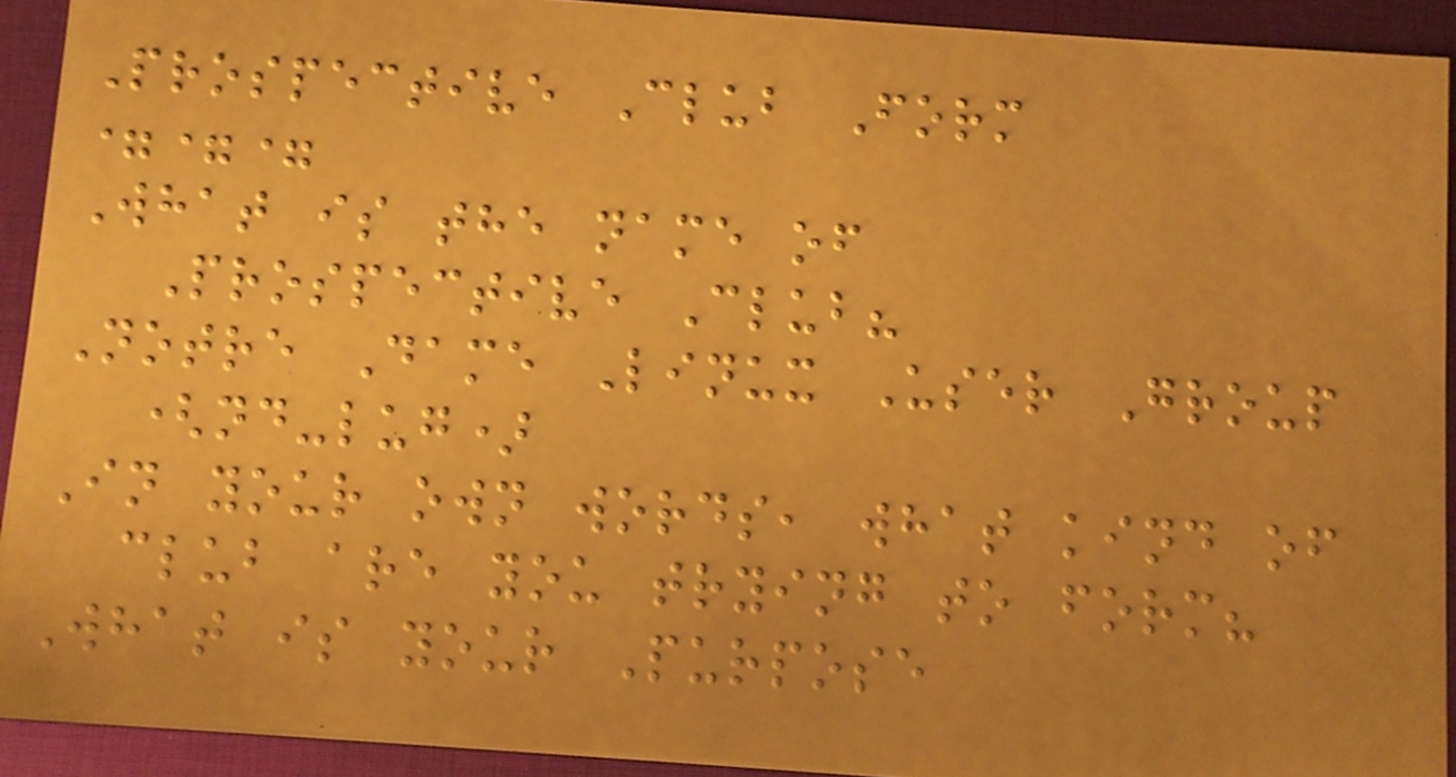Prospective Club Form
===
What is the name of
Prospective Club?
Notre Dame Linux User Group
(nd-lug)
In your own words, what kind of
club are you trying to form?
What is your Purpose
